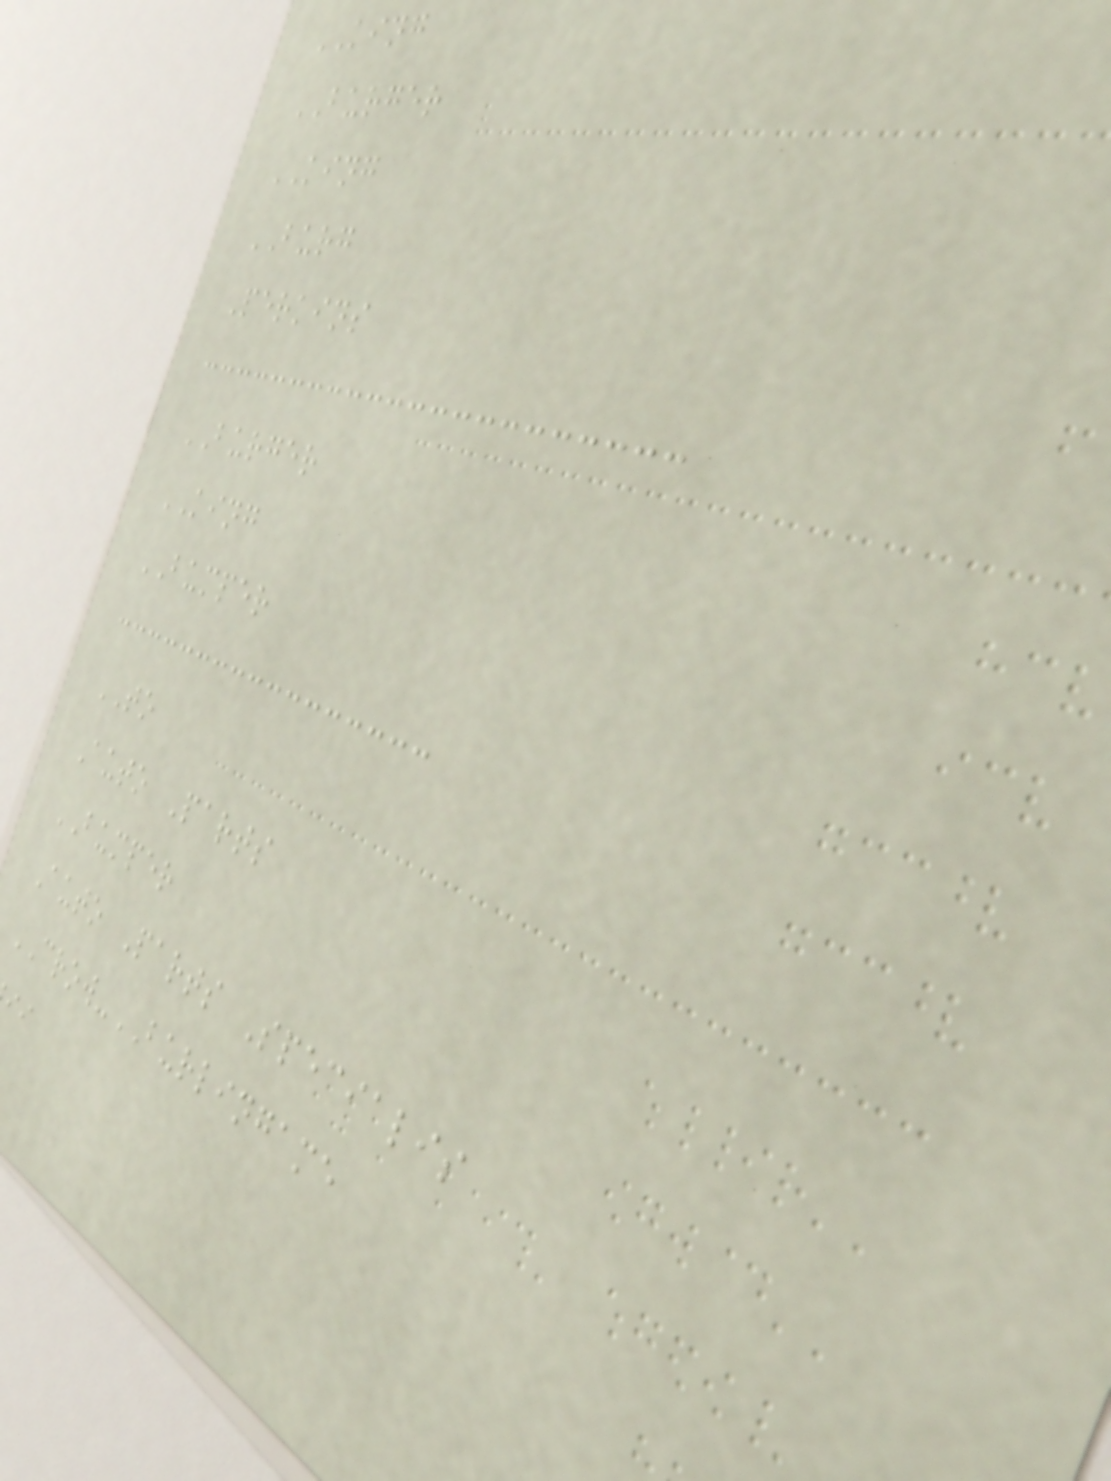KING
BURGER
KING
BURG
Perkins
BURGER
KING
BUMPER
TO
Auto Parts
BUMPER
Auto Parts Specialis
CROW-BURLINGAME
